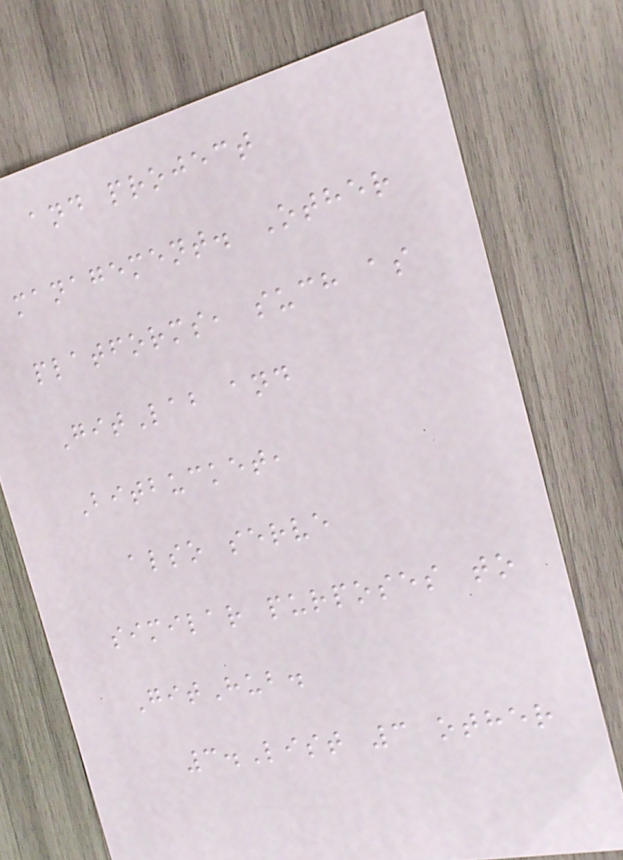and project
management. Other
platforms, such as
GitLab and
Bitbucket,
also serve
similar purposes to
GitHub.
3.List 3 other
